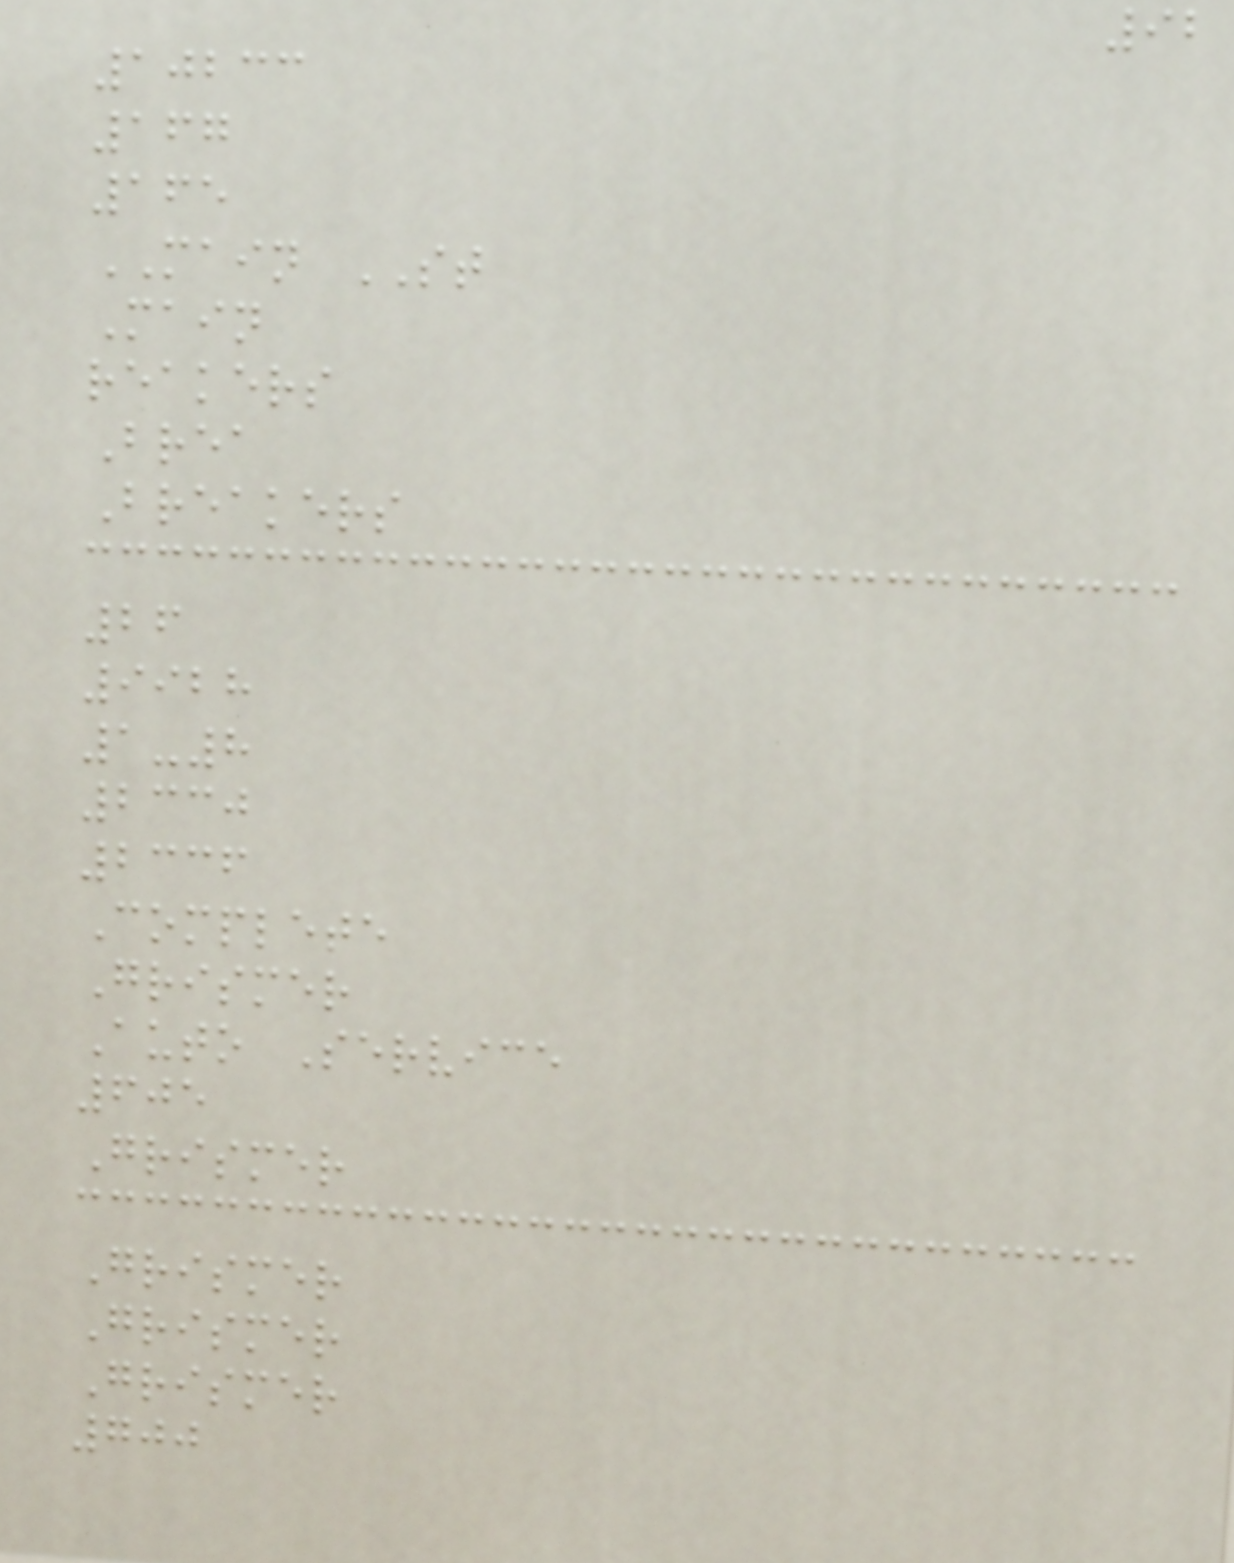92
10233
167
165
MAIN ST
Main
reakers
Brea
Breakers
26
9928
1-8
2330
2336
Complete
Grismer
Auto Service
605
Grismer
Grismer
Grismer
Grismer
700
